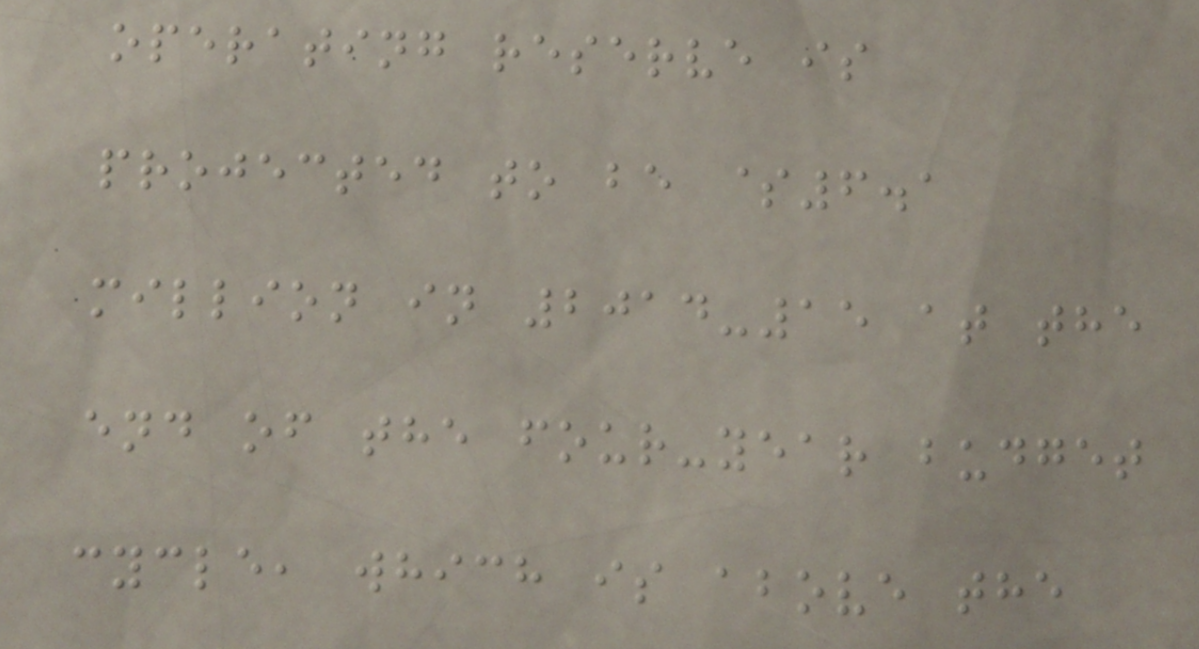operating reserve is
projected to be $6.1
million in 2014-15 at the
end of the four-year budget
cycle, which is above the
